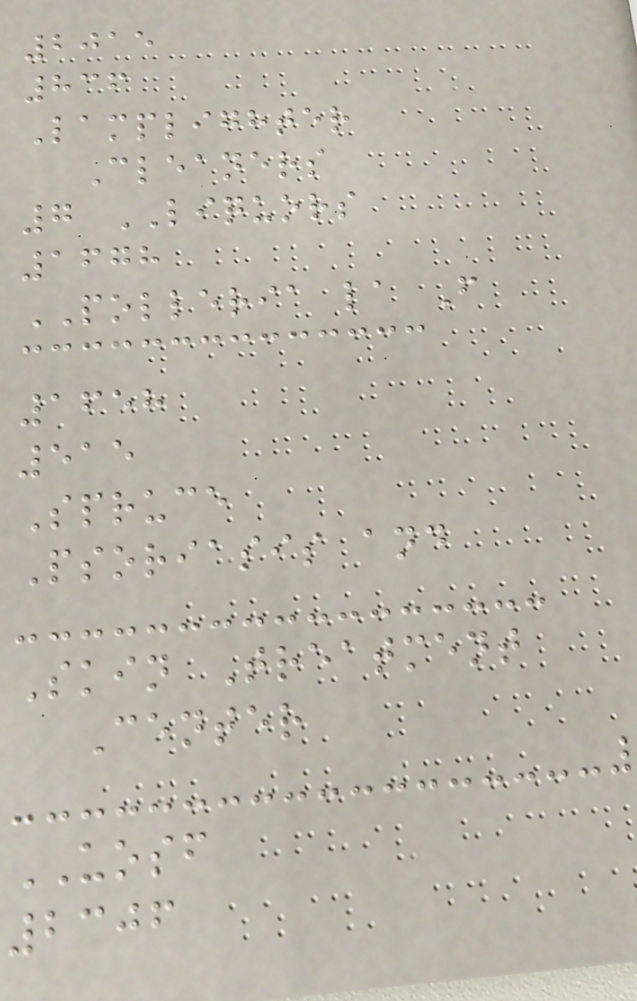2015
836
Lamplighter
Cleaners
7 LIQUORS
1678
POLLERIA la F
1658
515
Spruce
Psoriasis and
Skin Treatment
Center
UOSF
2306
